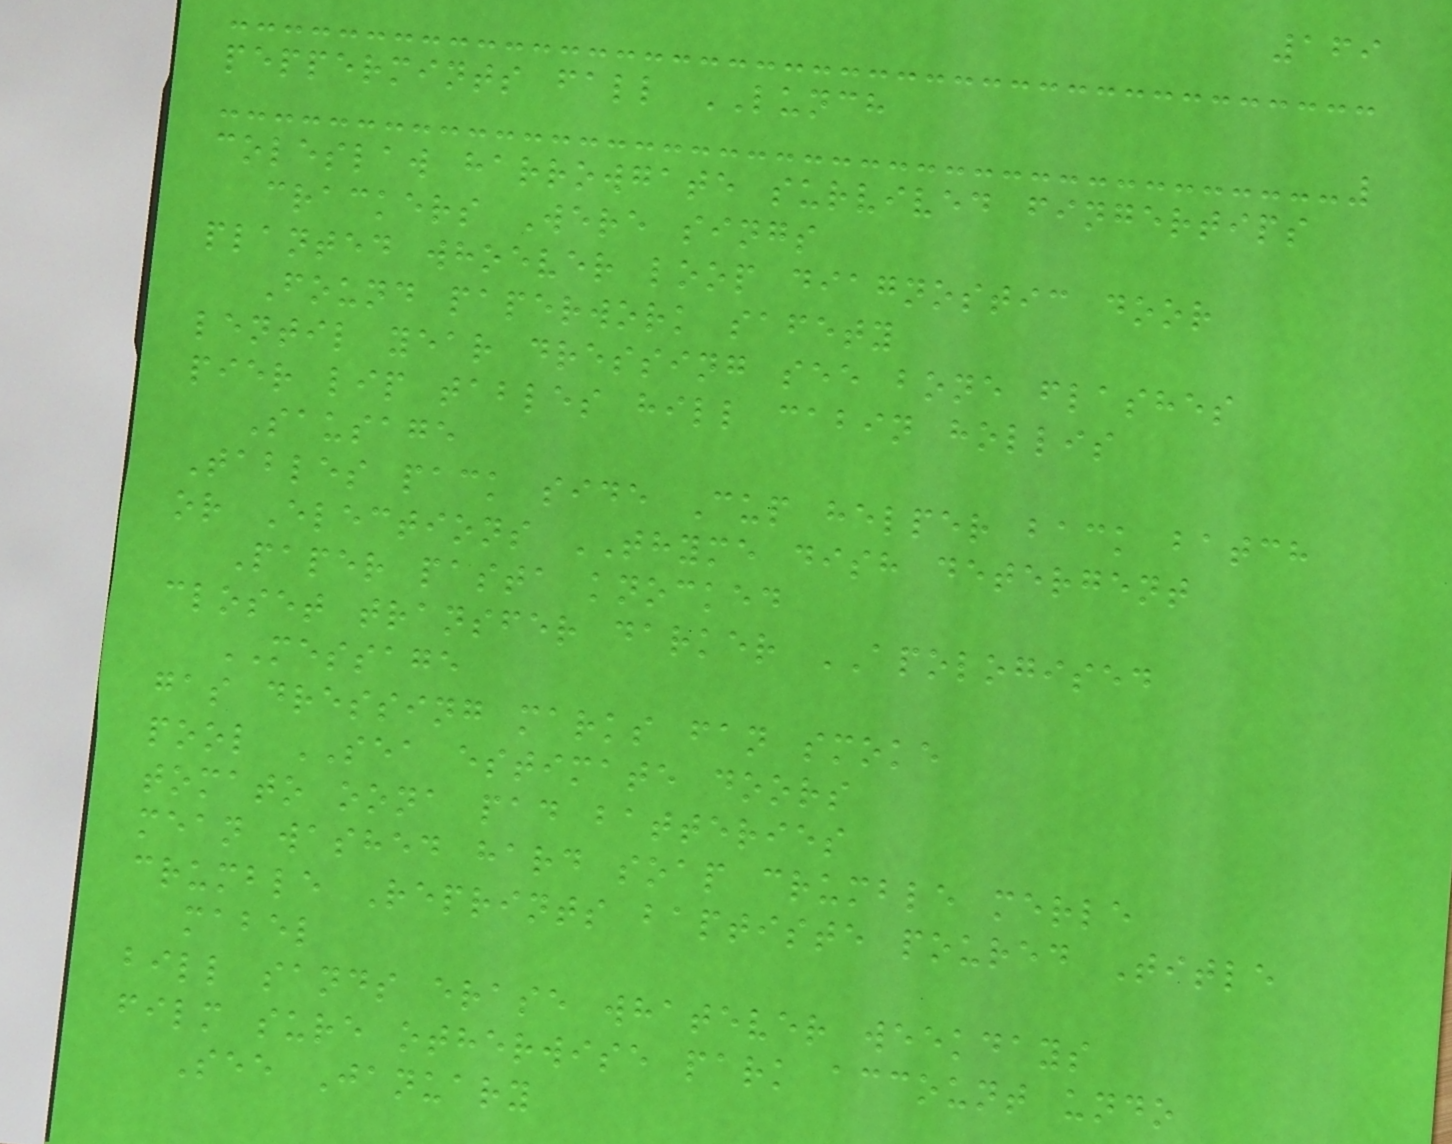169
peppermints fall LUNCH
coleslaw harrowgate survived fingertips
crackers Were sings
planted whoever loop diagnostic door
Found paperwork safety
lentil year dressing see bone flashes
pier lip tables hill cabin hollis
Sausage
Tables pack side Cup helper back batch
or Elections THYME dish detergent
Paper pasta knocked
closet transfer darker APOLOGISED
MESSAGE
gas dressing marks fan smoke
pool SEA estimate doors
tomato oona pad batteries
mean washed hard soap crumble merle
crumble Reprints baptiste poured Title
mabel
bill sands erase whatever weekdays
film sure otherwise park account undo
See January
